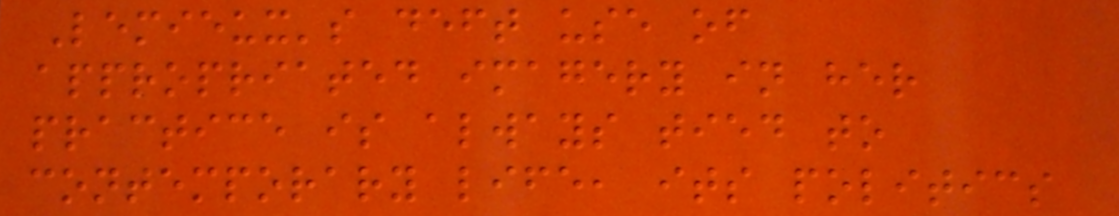Lemieux's deft use of
appropriated imagery in her
practice is always tied to
contemporary life, its politics
